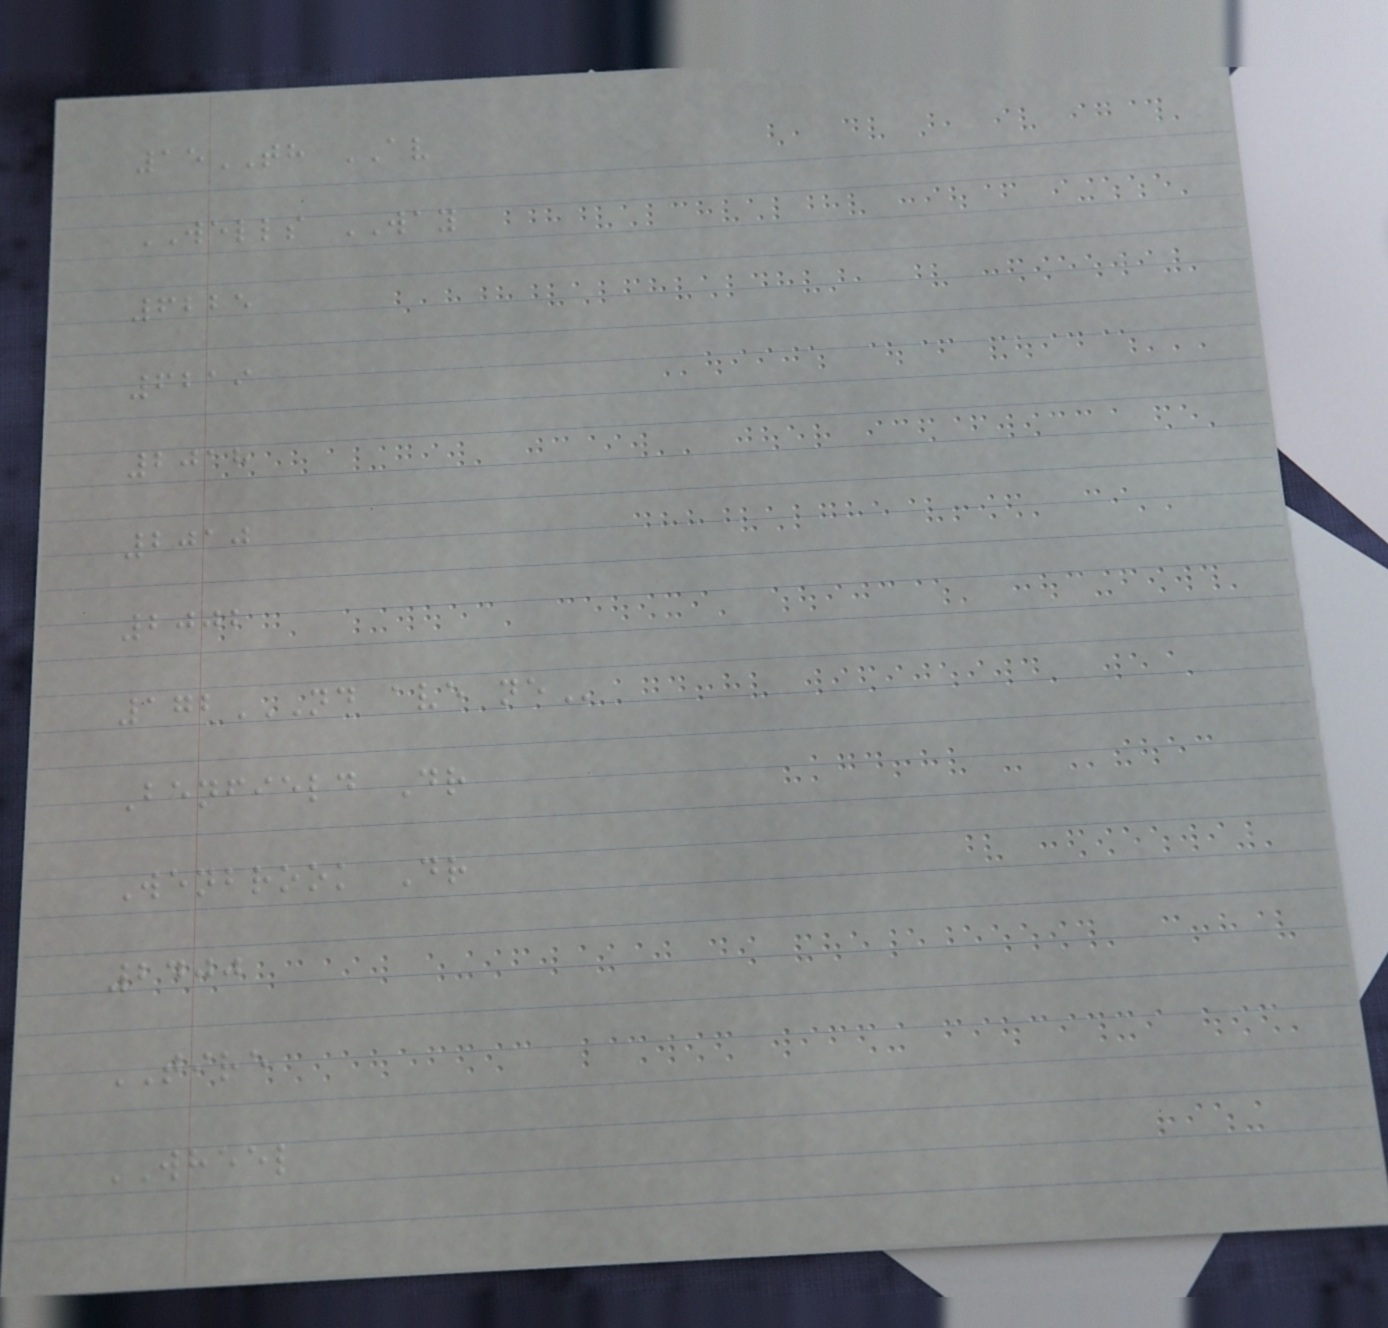15TH AV
WELLS WAY
6225
6219
2018
2010
2002
172ND AVE NE
Benfield Dr
Wenbrook Dr
2400
TIRE
WHEEL
